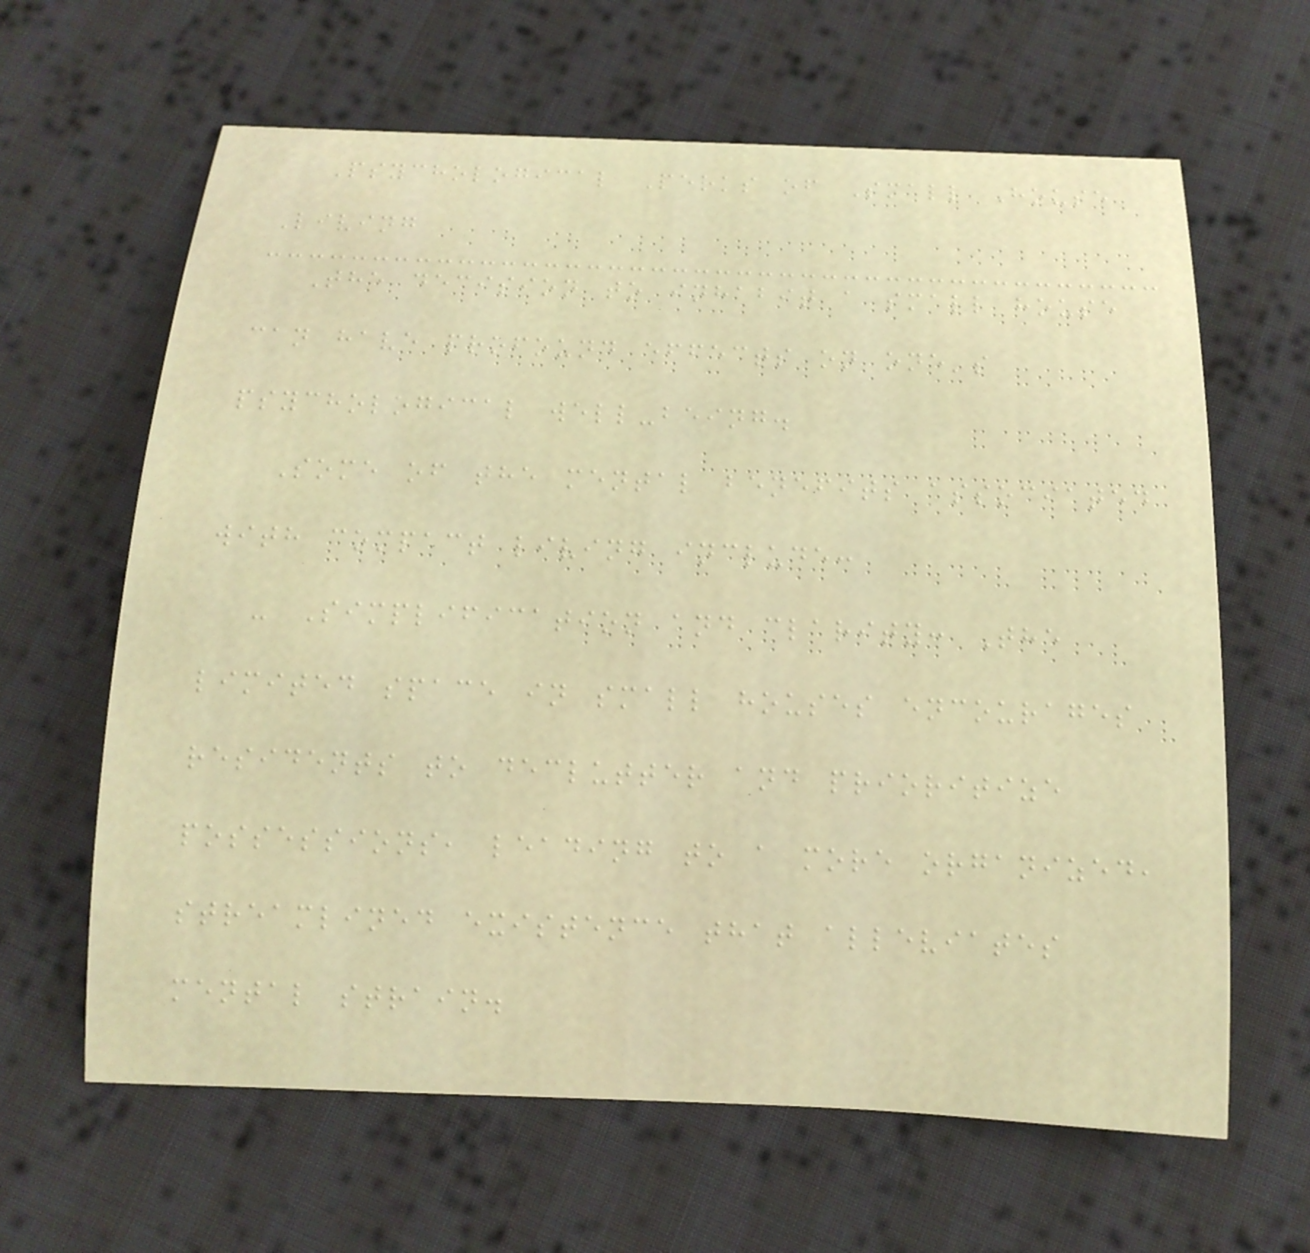Psychological Perks of Small House
Living
The decision to inhabit a small house
can have profound effects on one's
psychological well-being.
Some of the mental benefits associated
with compact living include:
- Simplification and clarity: The
limited space in small houses encourages
residents to declutter and prioritize
possessions, leading to a more organized,
streamlined existence that alleviates
mental strain.
